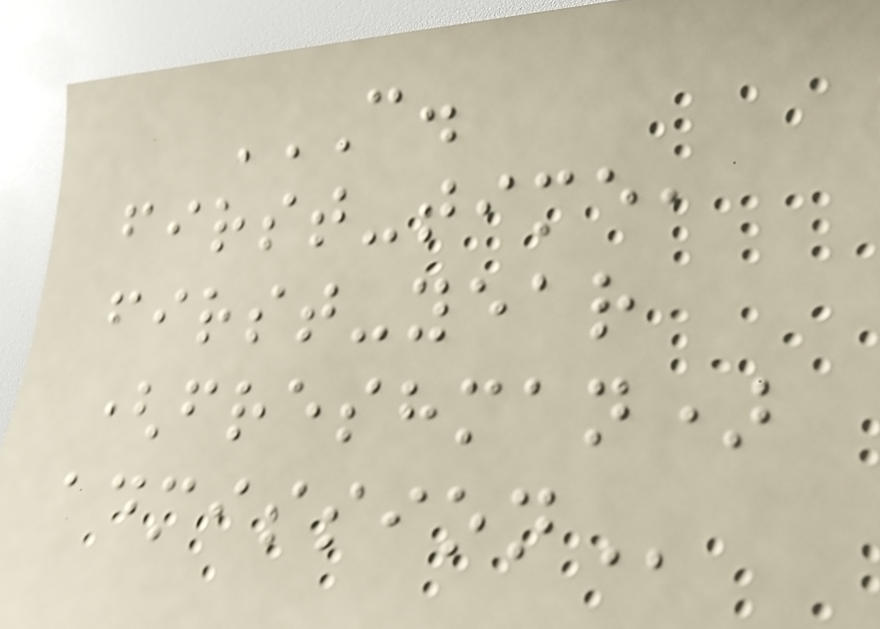C.
FIRST-TIME,
FIRST-YEAR
(FRESHMAN)
ADMISSION
